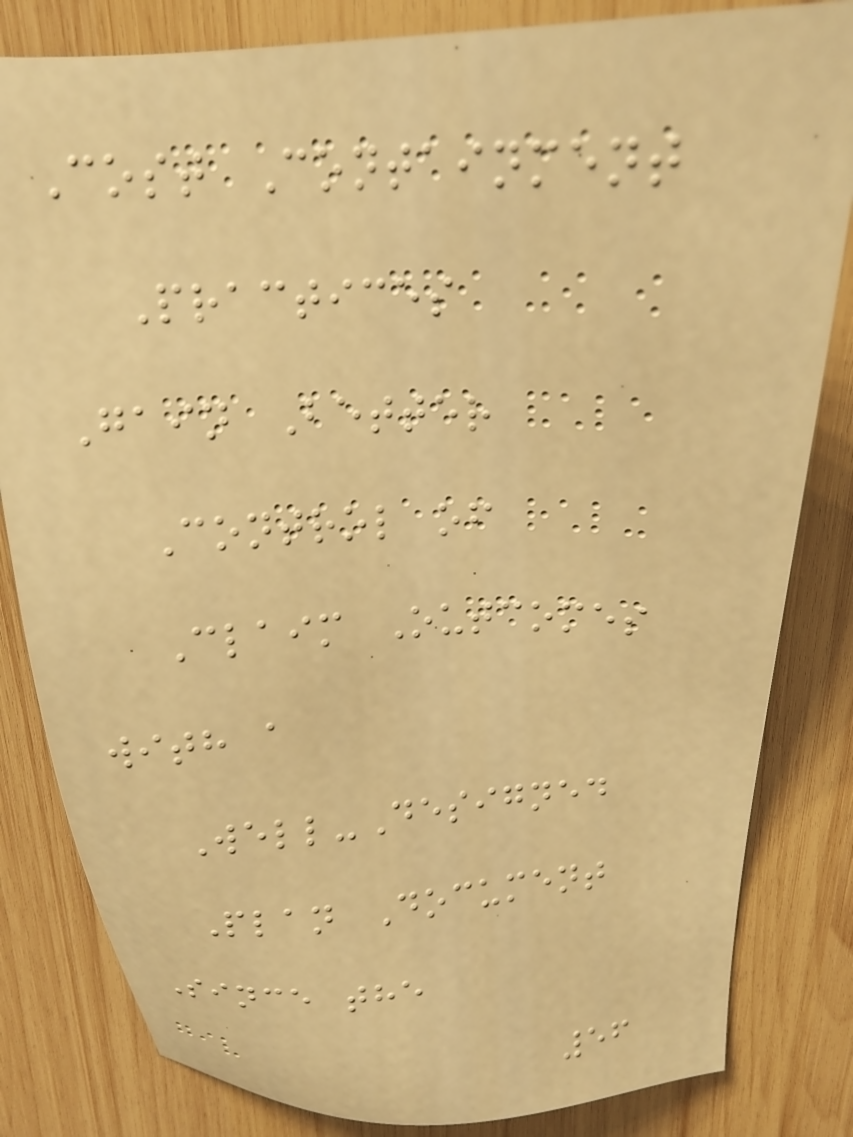Cost Containment
Practices
Gain Better
Control of
Claim Outcomes
with a
Well-Designed
Plan Document
Since the
56
